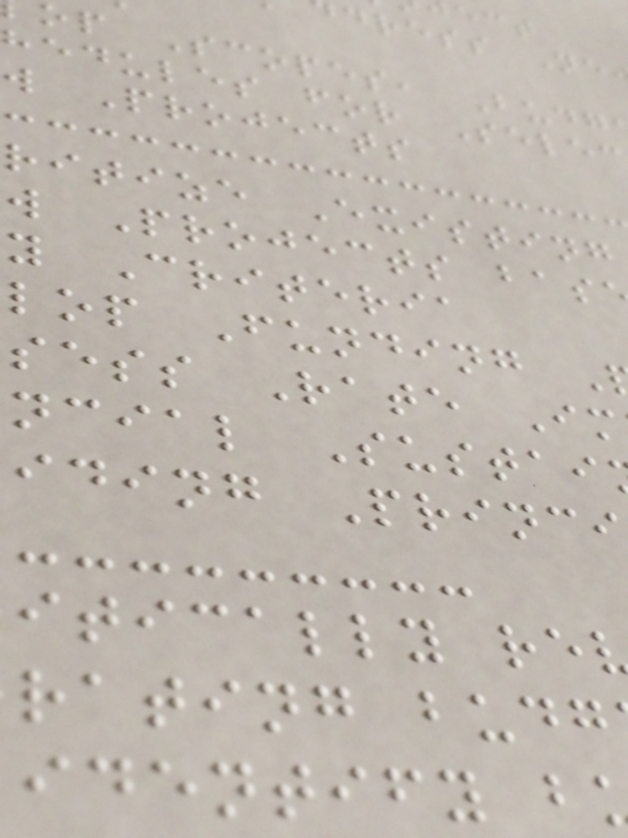dress Ne
op Scopes, Budg
hedules for Selec
w Projects
ritize Existing
w Projects bas
y Criteria
lop Funding
sess Rate Im
ncial Sustai
iding Princ
itically re
rating budg
identify b
